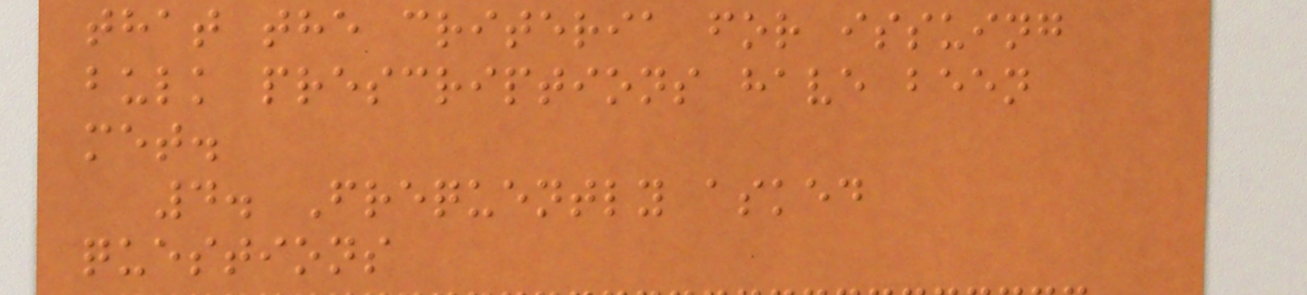that the criteria for issuing
bulk prescriptions have been
met.
4. Frequently asked
questions
